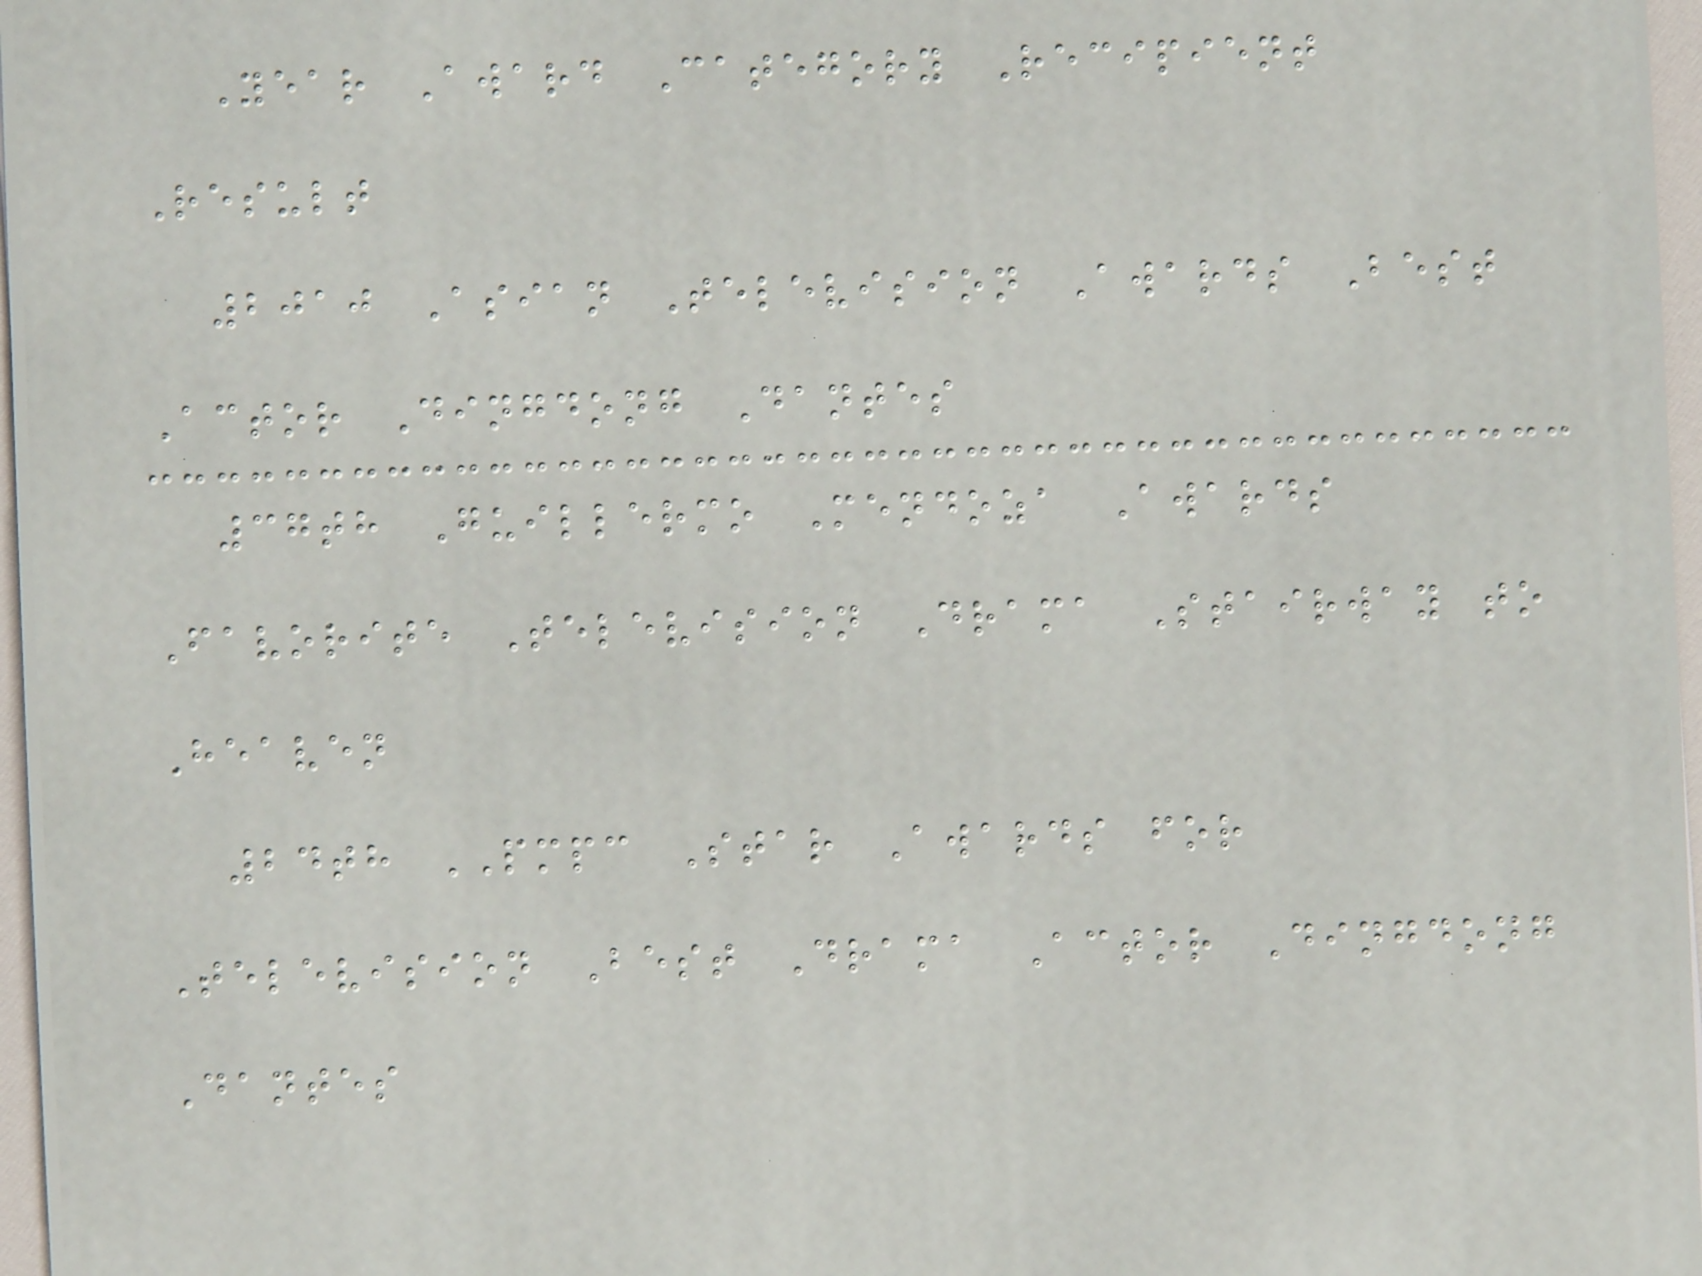Year Award Category Recipient
Result
2010 Asian Television Awards Best
Actor Dingdong Dantes
37th Guillermo Mendoza Awards
Favorite Television Drama Stairway to
Heaven
24th PMPC Star Awards for
Television Best Drama Actor Dingdong
Dantes
